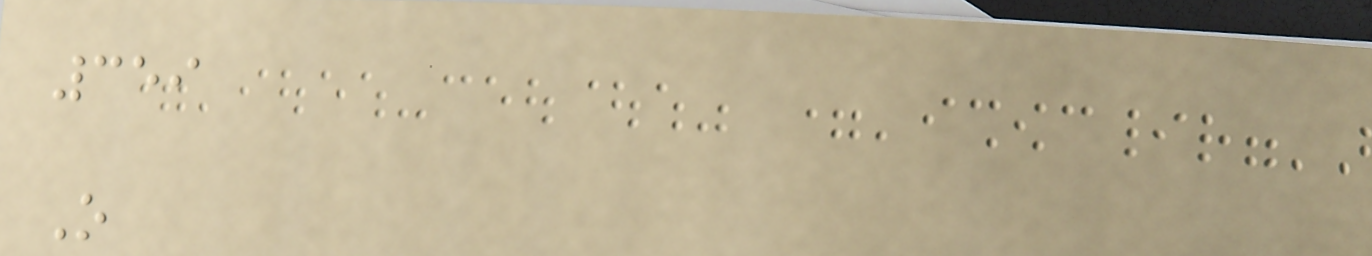359
O
